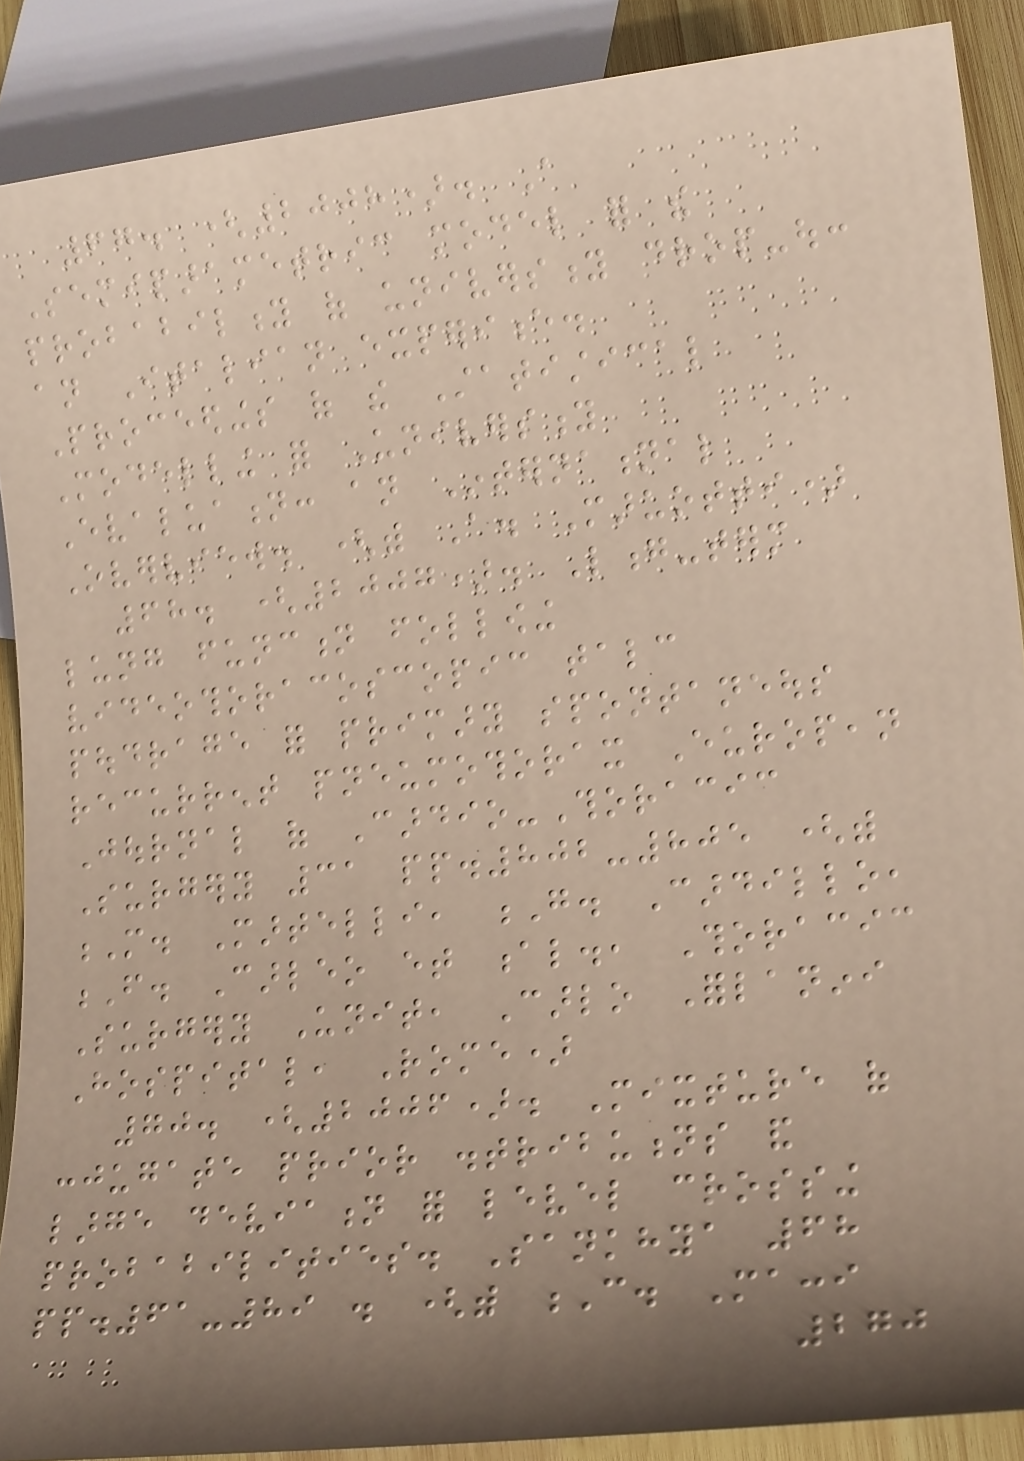67. (2008). A
Semiparametric model for the
probability of university drop-out:
an Italian experience.
Proceedings of the Statistical
Modelling for University
Evaluation: an International
Overview. (with A. Maruotti)
68. (2007). Long-term
lung function following
videothoracoscopic talc
poudrage for primary spontaneous
recurrent pneumothorax European
Journal of Cardio-Thoracic
Surgery 31 pp.802-805 (with
M. Martelli, G. Cardillo,
F. Carleo et al., Thoracic
Surgery Unit, Carlo Forlanini
Hospital, Rome)
70. (2006). Mixture of
conjugate prior distributions and
large deviation for level crossing
probabilities. Sankhya 68
pp.61-89 . (with C. Macci
270
